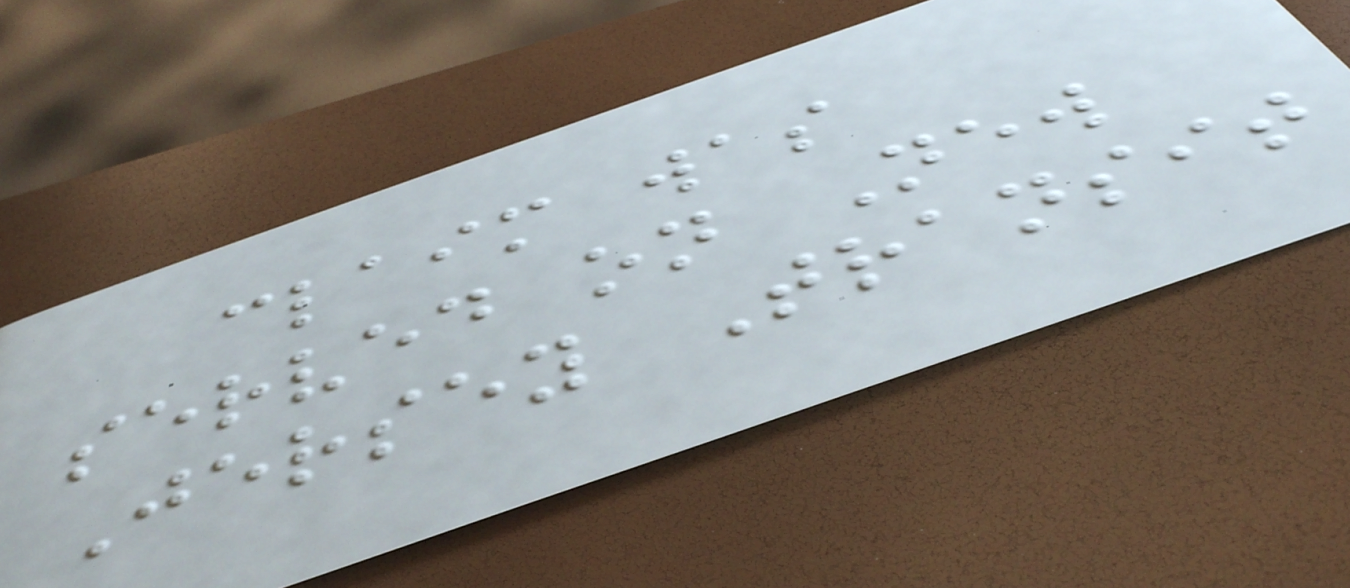claim was
served on New
Jersey Transit
